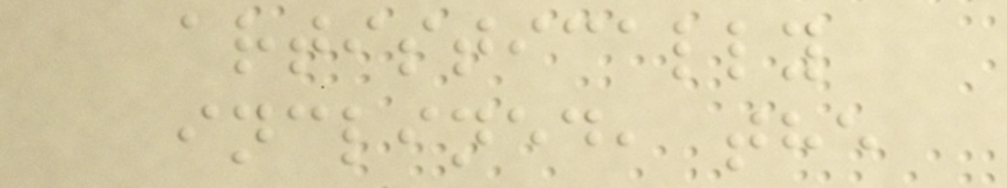artistically
inclined, the
